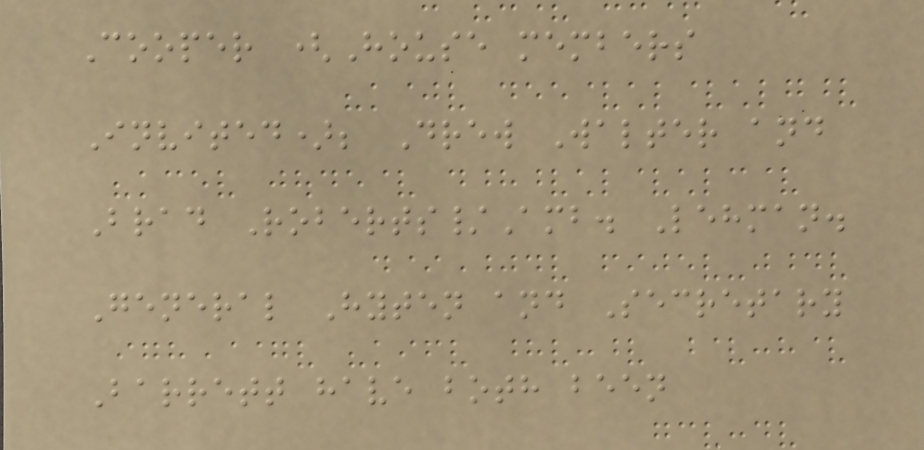Cooper (House members
Invited); Drew Walter and
Brad Roberts/Amb. Lehman.
General Hyten and Secretary
Barrett have both been
